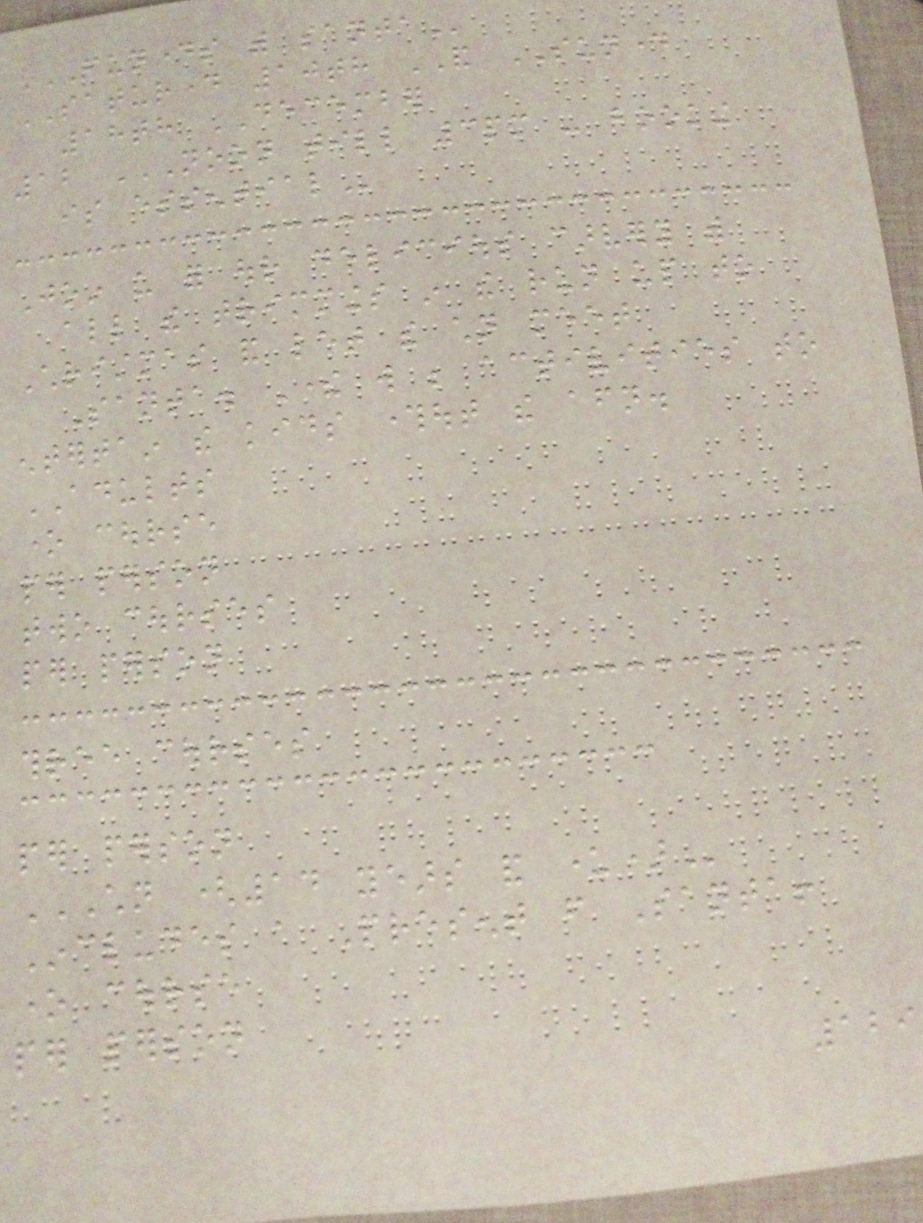FUNDAYS WITH SANTA
SATURDAY 10th AND SUNDAY
18th DECEMBER
12 NOON TILL 3PM - BOOKING
IS ESSENTIAL
Join us for our delicious carvery with
all the trimmings in the run up to
Christmas and let the children meet
Santa. There will be activities to
entertain the kids throughout the afternoon.
ADULTS
one course
per person
two courses
per person
three courses
per person
CHILDREN (14 YEARS AND UNDER)
Includes a Present from Santa!
one course
per person
129
